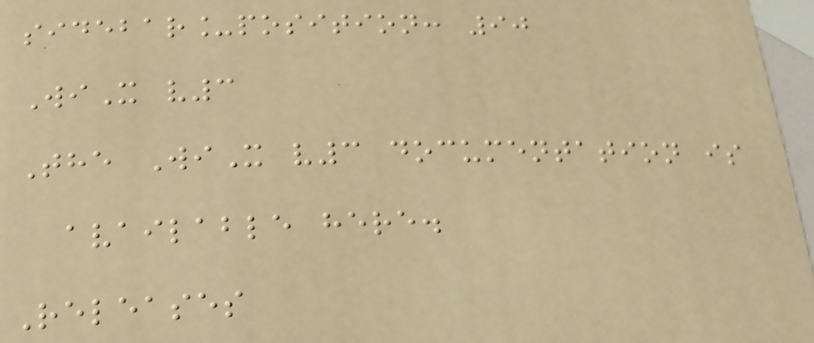sidebar_position: 90
WiX v3
The WiX v3 documentation is
available here.
Releases
